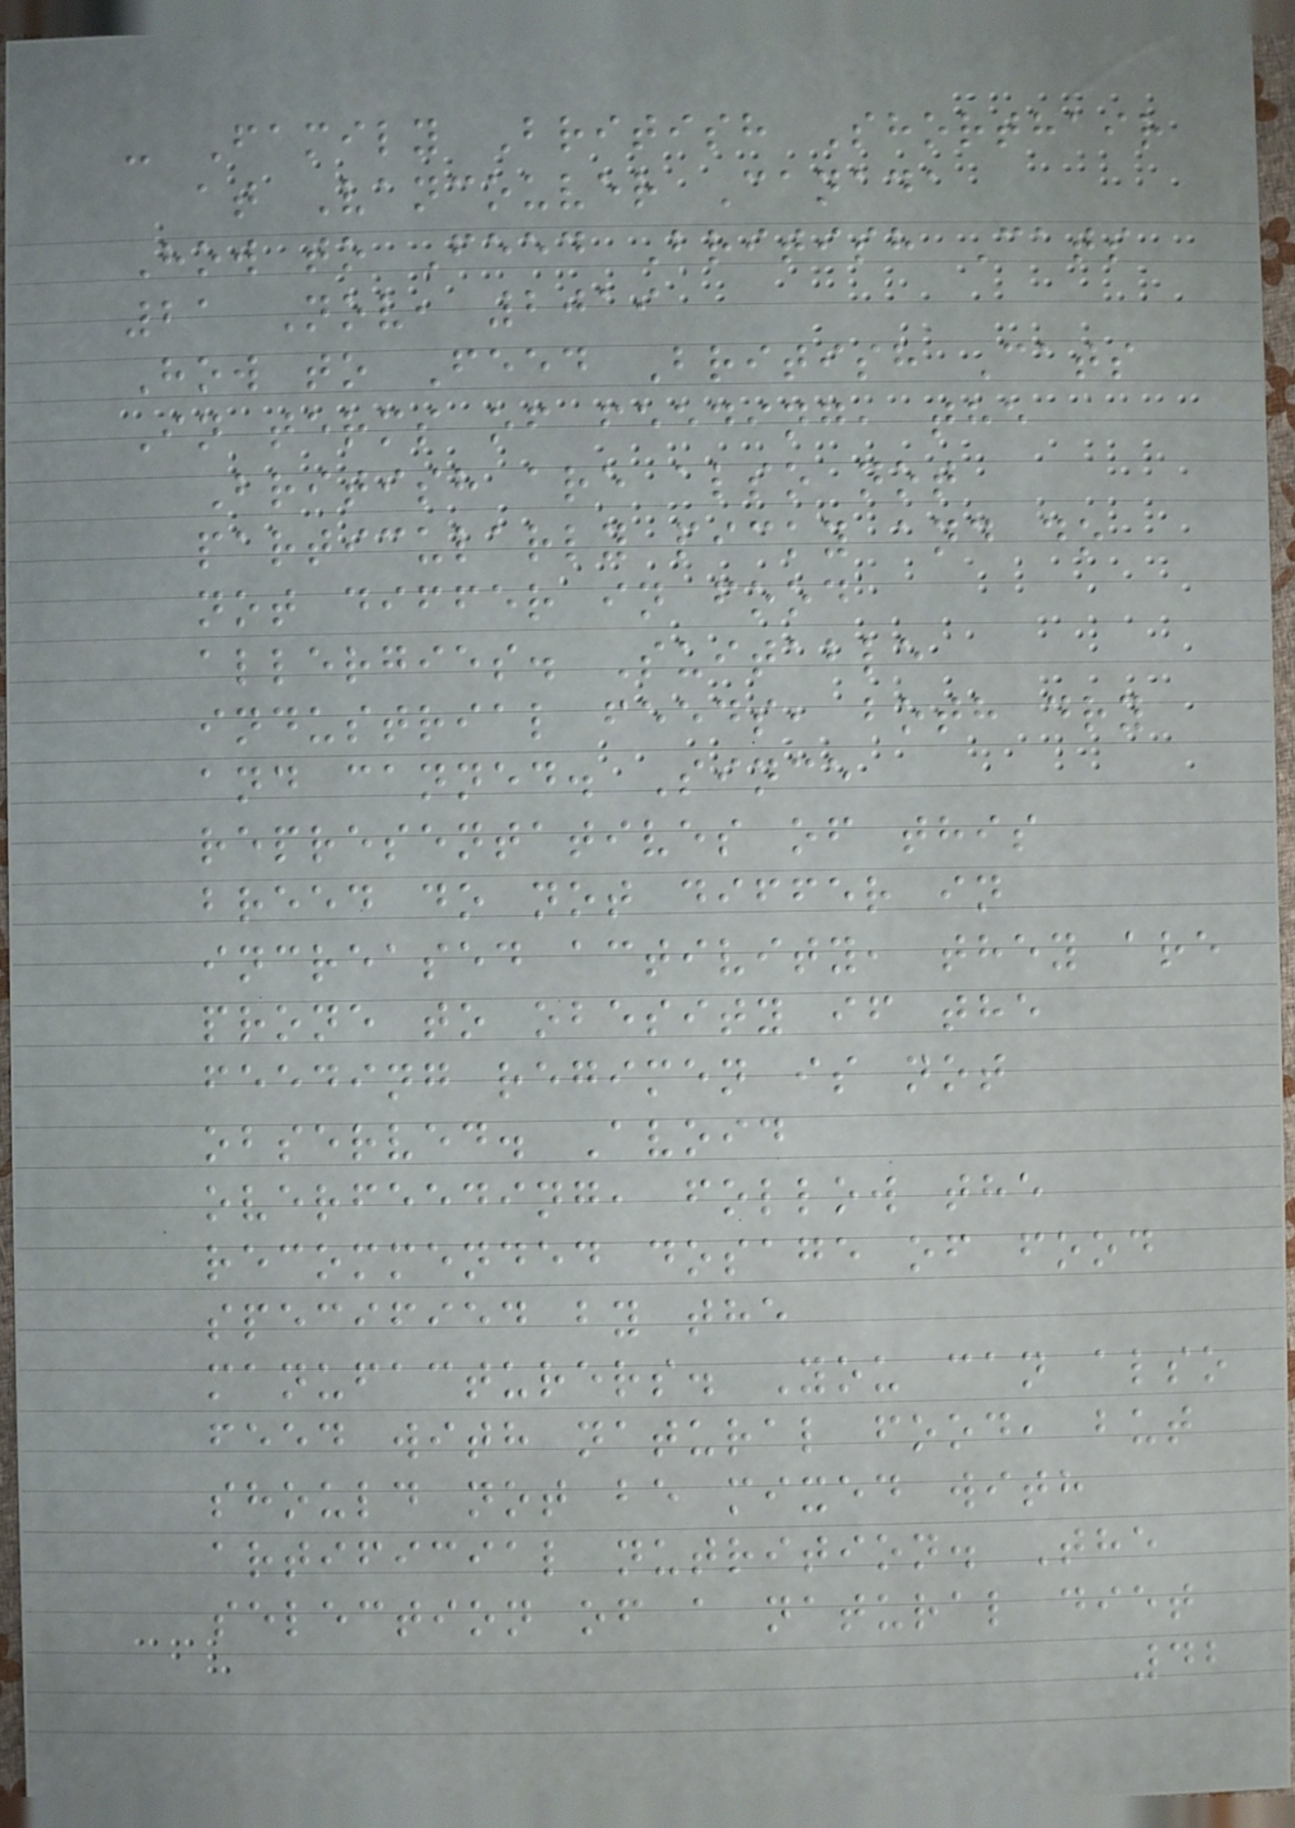- Family British Shorthair
at Vancouver Canada
How to Feed British Cats
21 Nov, 2019
How to Feed British Cats
In terms of feeding, the
British are also not
particularly picky and do
not differ in food
allergies. Suitable
industrial feeds, both dry
and canned. Since
representatives of this
breed do not differ in
increased activity, they are
prone to obesity if the
feeding regimen is not
observed. Avoid
overfeeding, follow the
recommended dosage of food
specified by the
manufacturers. You can also
feed with natural food, but
should not be mixed with
artificial nutrition. The
selection of a natural diet
42
